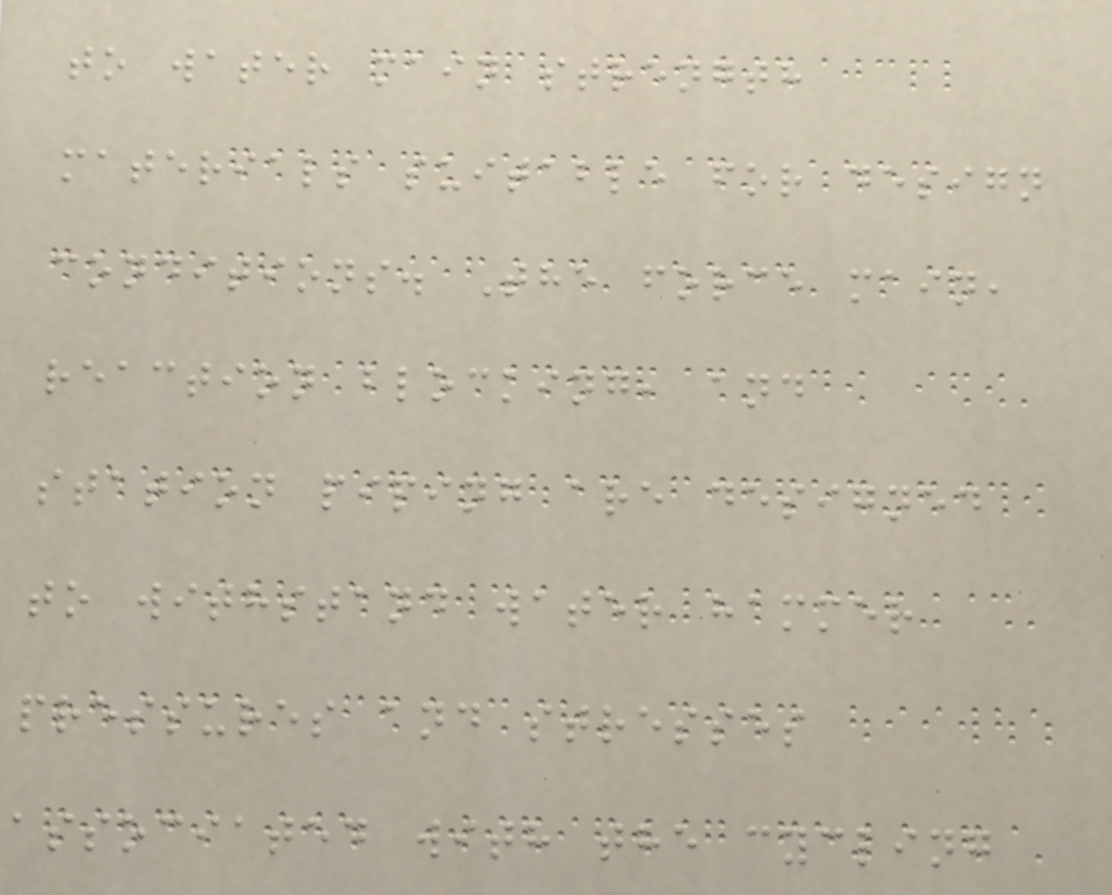to water main strength
materials suitable for design
conditions. The force main,
reaction blocking, and
station piping are designed
to withstand water hammer
pressures and stresses
associated with the cycling
